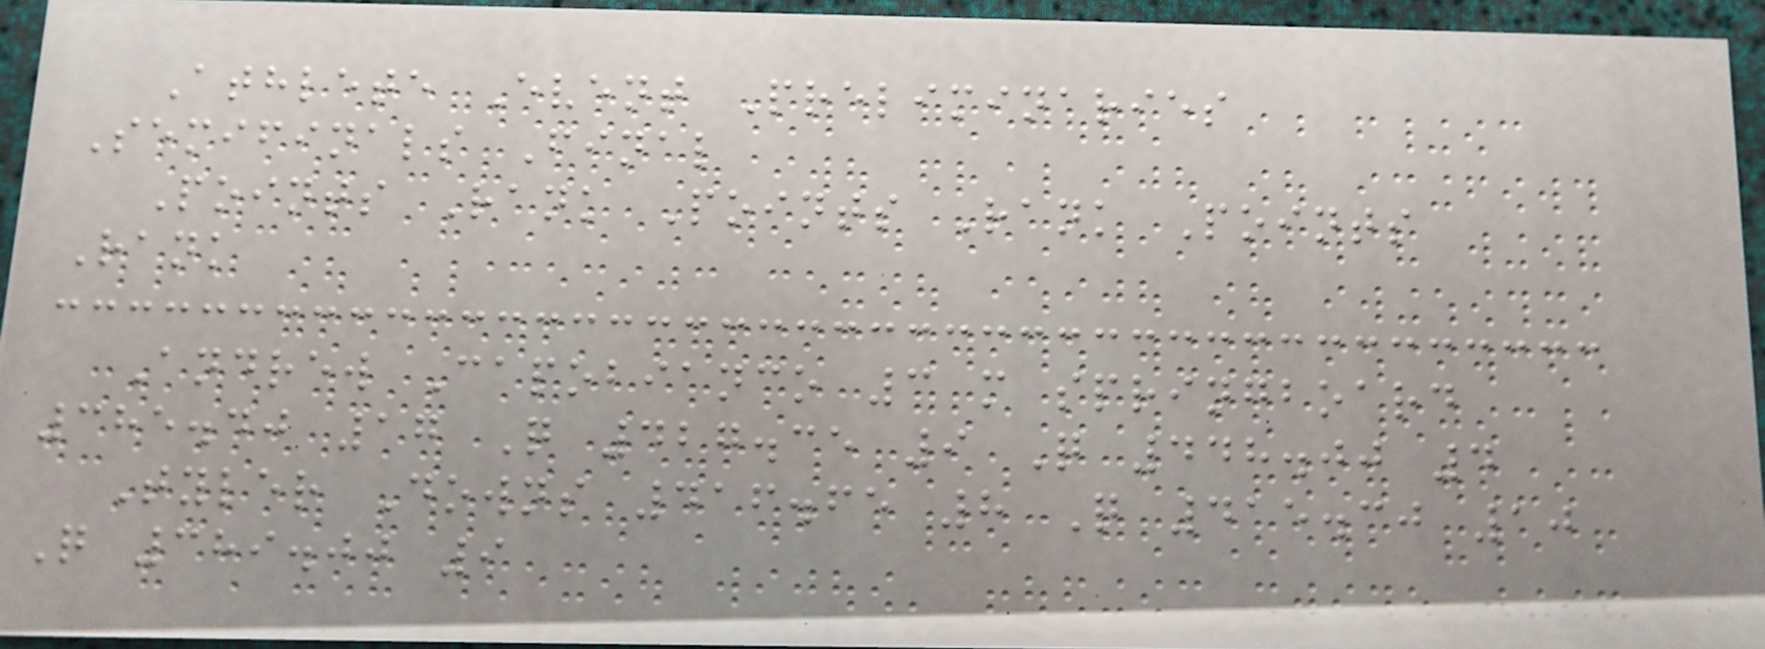Athlete Event Preliminaries
Semifinals Final
Points Rank Points Rank Points
Rank
Andrew Capobianco 3 m springboard
385.40 17 Q 427.35 9 Q 448.00 4
Tyler Downs 416.65 8 Q 415.30 10
Q 389.00 9
